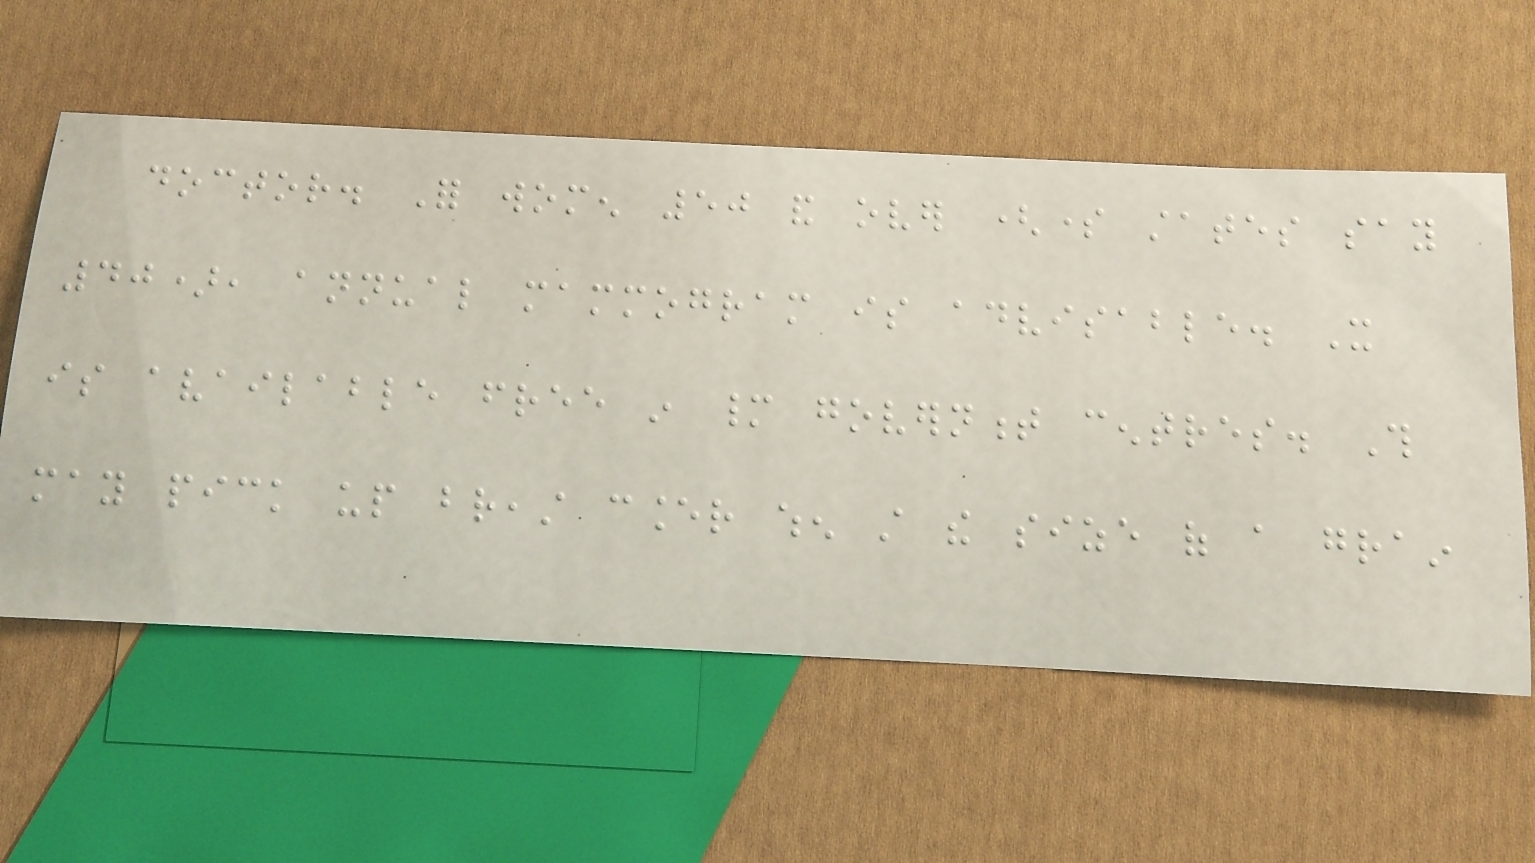doctor. For women 50 and over (some states say
40), annual mammogram is advisable. It
is available free in many government centres. This
may pick up breast cancer when still the size of a grain
